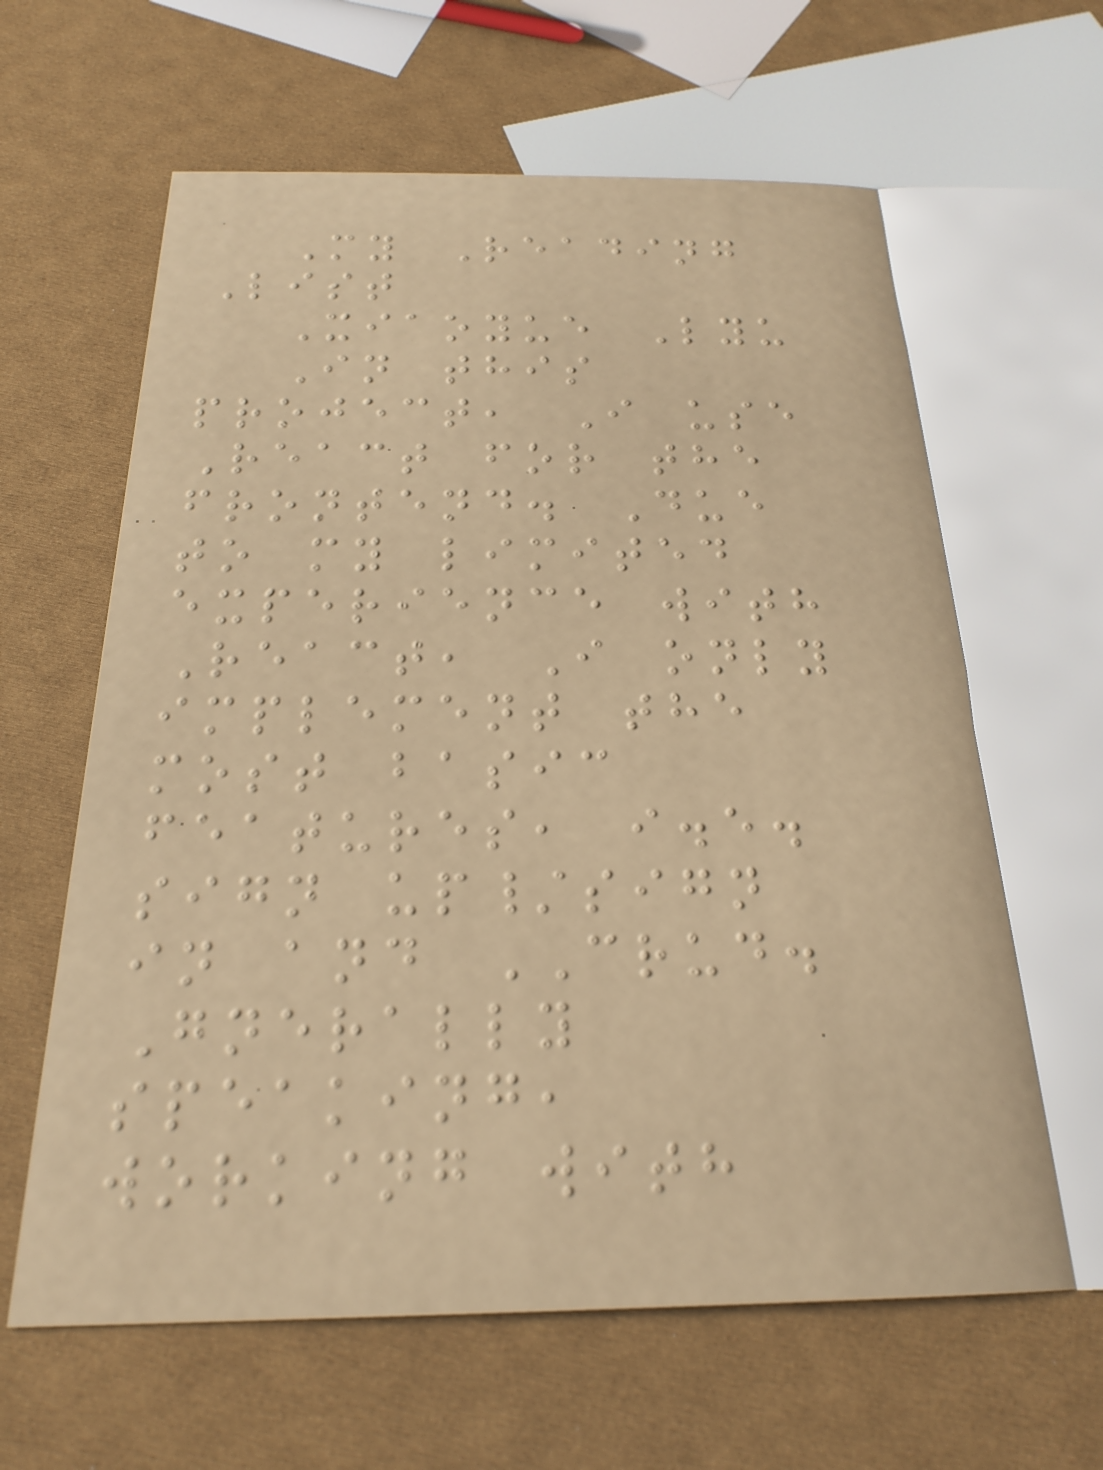My Reading
List
Xiaoyue Lyu
In this
project, I use
React for the
frontend. Due
to my limited
experience with
React, I only
implement the
most basic
features, i.e.
sign up/sign
in and CRUD.
Gnerally
speaking,
working with
